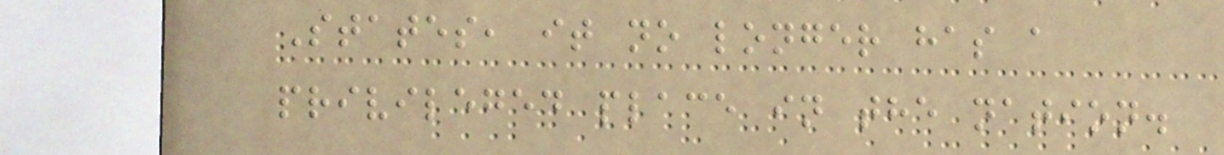States, it no longer has a
privileged place in the nation.
